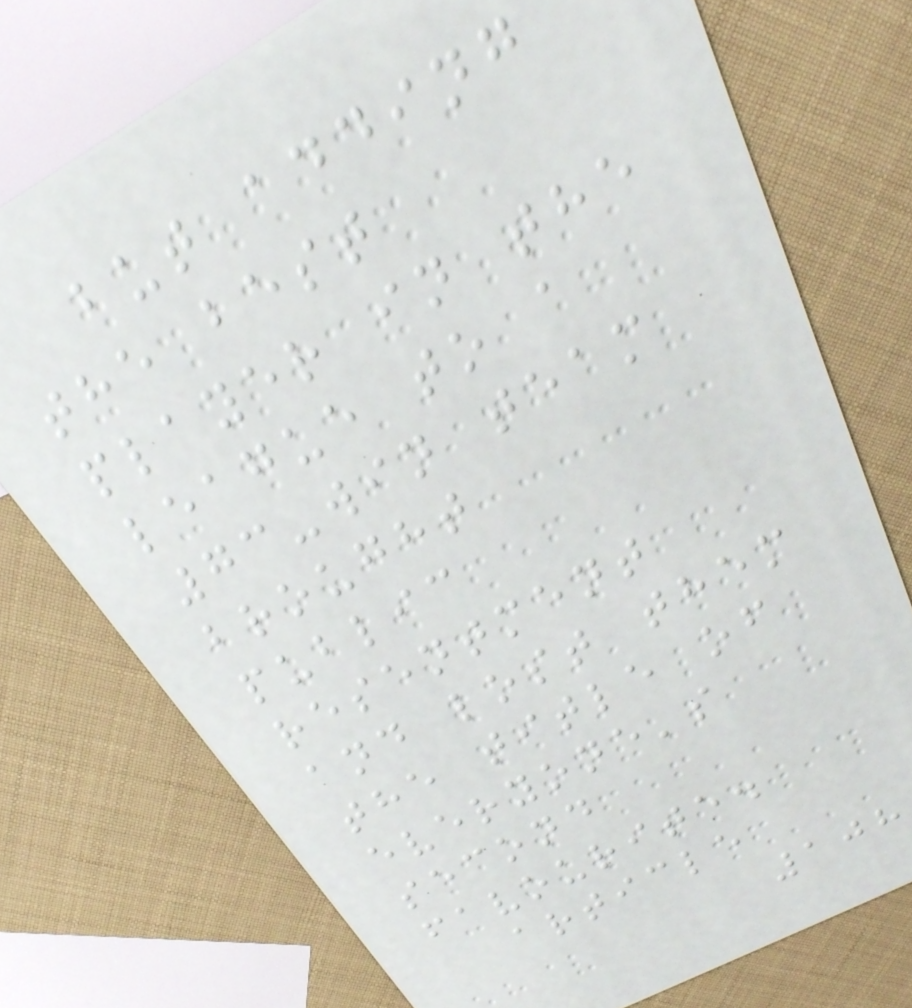but adding
the best
player in the
league to a
73-win team
brought
public
resentment
and lost them
the title of
everyone's
second
favourite.
article
108
